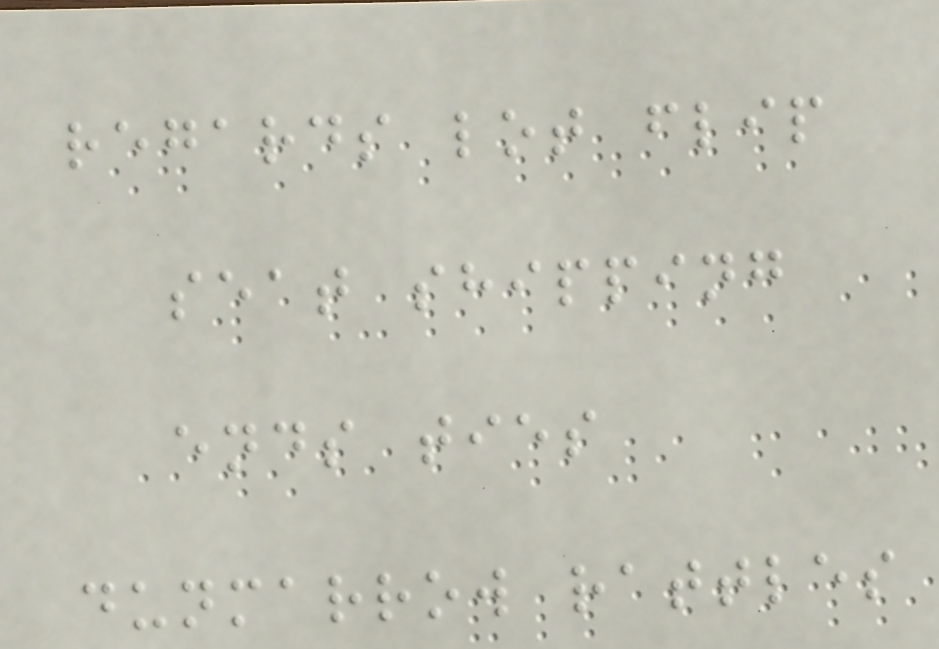regards lot flip
seat shipping
ends ties
dunmarrow rattles
